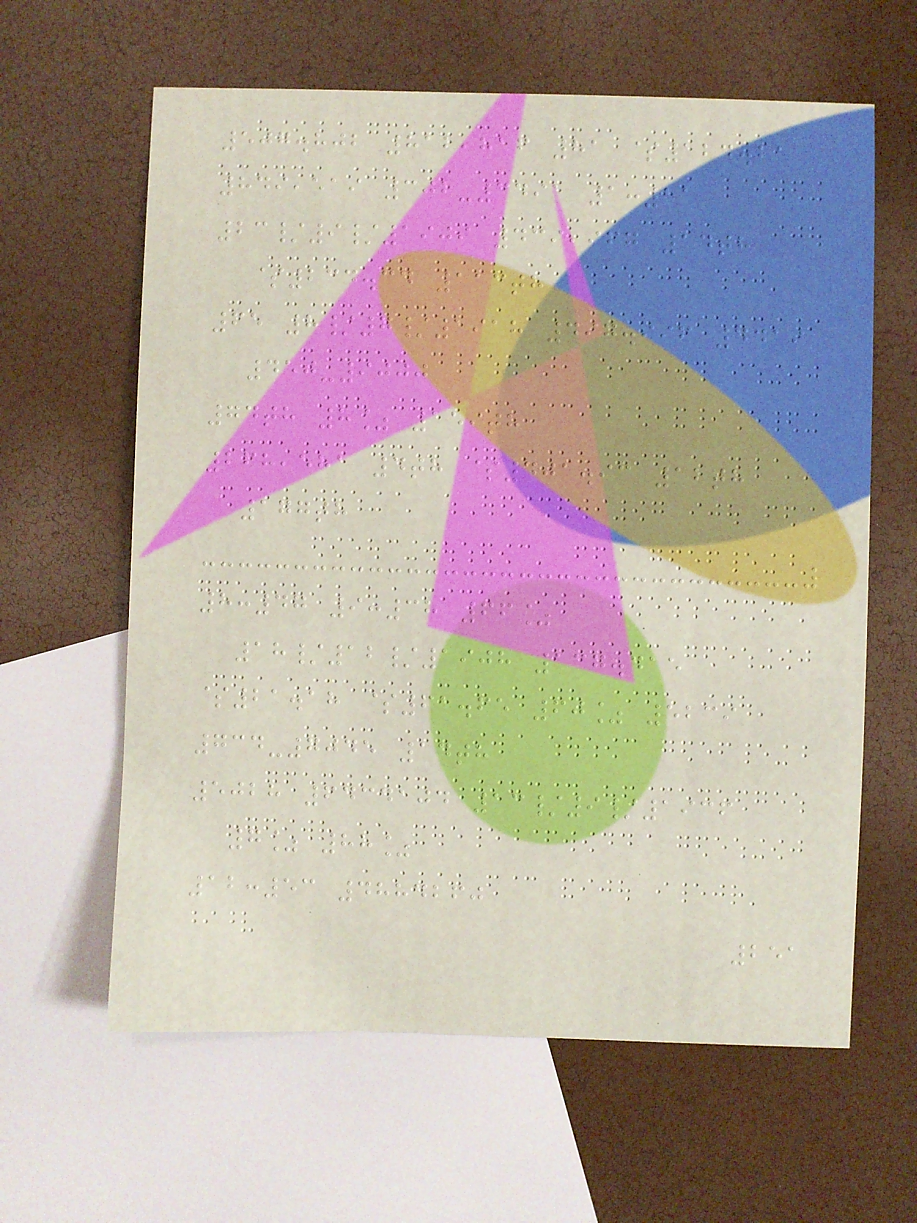507.802 812,816 81 $124.21
849,519 302-3491 1:11
23/9/1909 439,967 14th
$234.34 113th
65 8/7/1918 497.996 4419
450-9000
74th 8% 159th
268,581 4th $401.93 12th
177th
8:47 9:38 66%
18/12/1908 137.415
$21.18 $61.65 60% 5239
734-7045 14th
5028 6434104 13/9/1936
7% 88%
12:53 4884260
251
